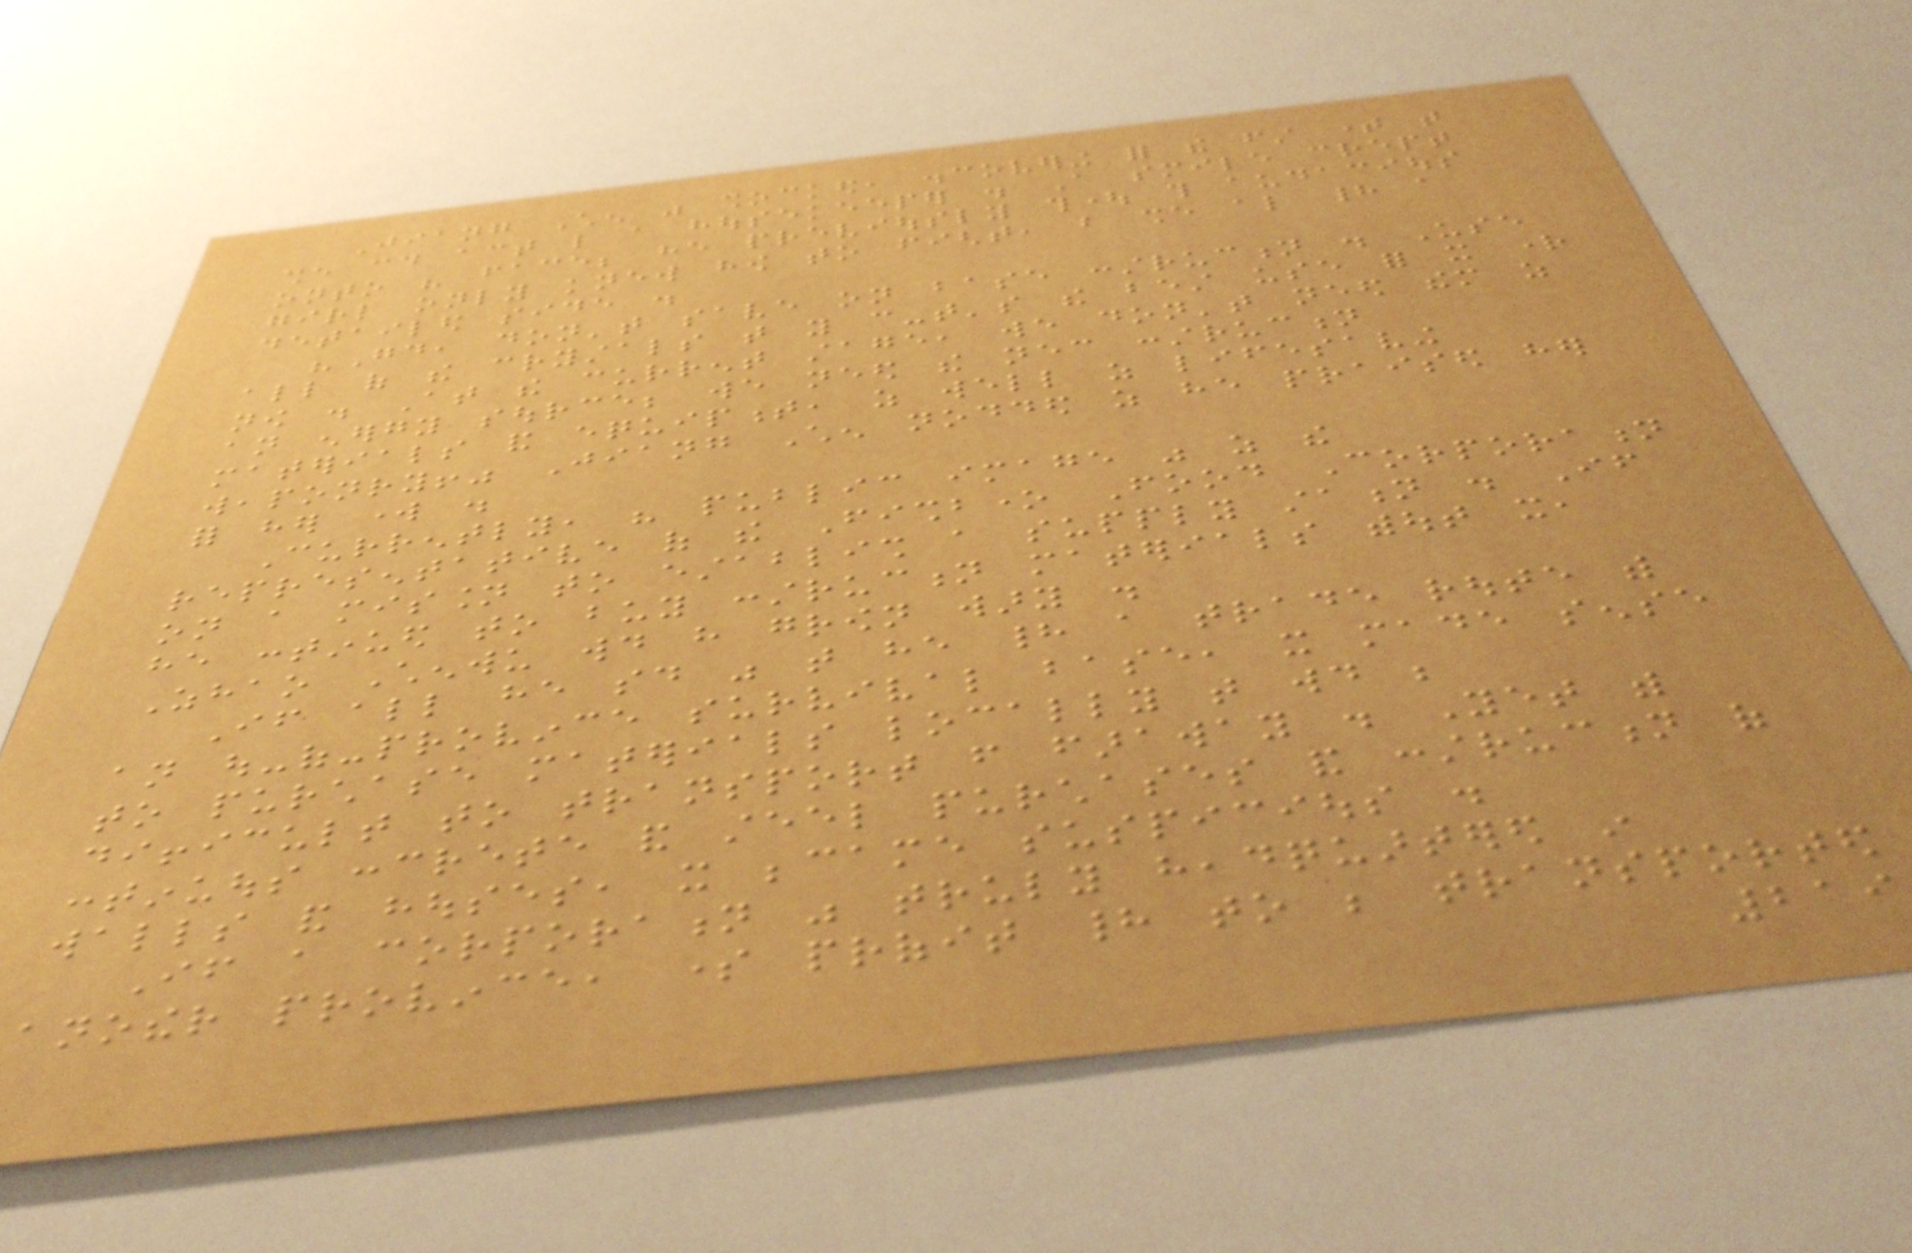Jiang Chen was shocked, discovering for the first time that
she could act like a housekeeper . A smile crept
onto his face; he previously thought this audacious
girl only knew how to fight, but she also had a
detailed side .
"Good, don't save on base construction . Use
all of the crystals that you can-that's the best use for it right
now . At the current stage, we don't need them as
an energy source; we need the necessary construction
materials and equipment, as well as lifesaving
weaponry!" Jiang Chen nodded as he praised her
for her work .
Currently, his public image was as the
representative of the Fishbone Food Corporation
on a mission to establish a supply station . If
he continued to buy construction materials without it,
Zhao Chenwu would have grown wary .
If all he said was that he had a trade route with
an out-of-province survival base, it made sense
to purchase materials locally that would be
difficult to transport from faraway . Yet with
continuous concrete and steel purchases and construction of
walls and houses, it became suspicious .
If a corporation was truly headquartered in
another province, some profit had to be transported
219
